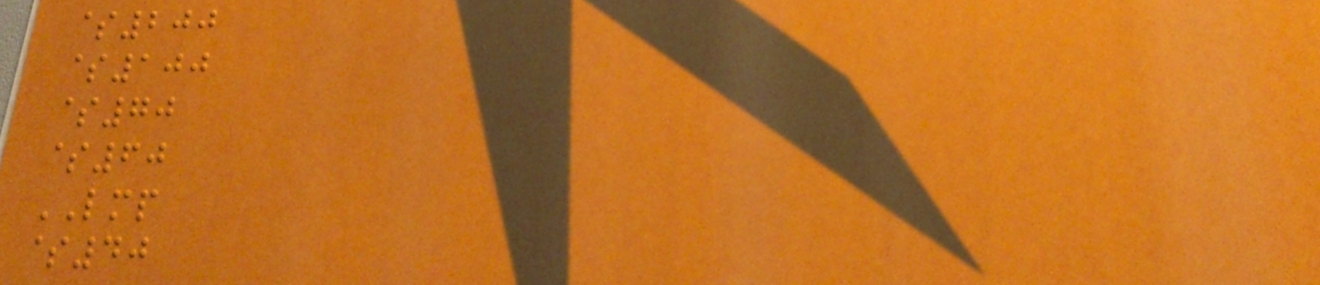$200
$100
$70
$60
LMP
$40
